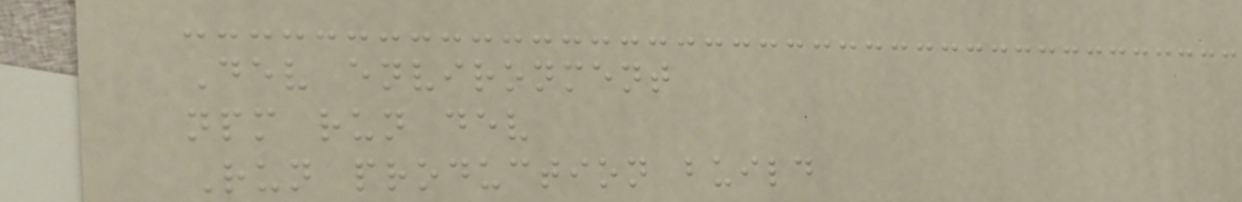Dev environment
npm run dev
Run production build
